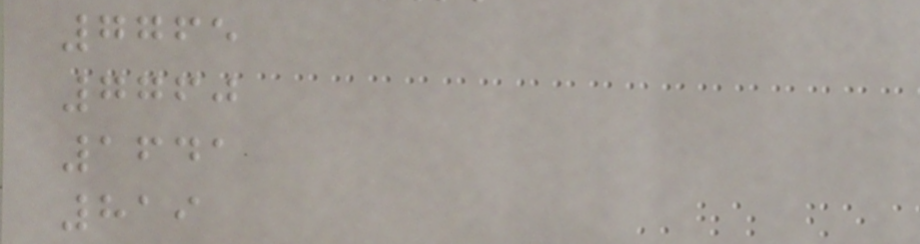7765
7760
1641
819
